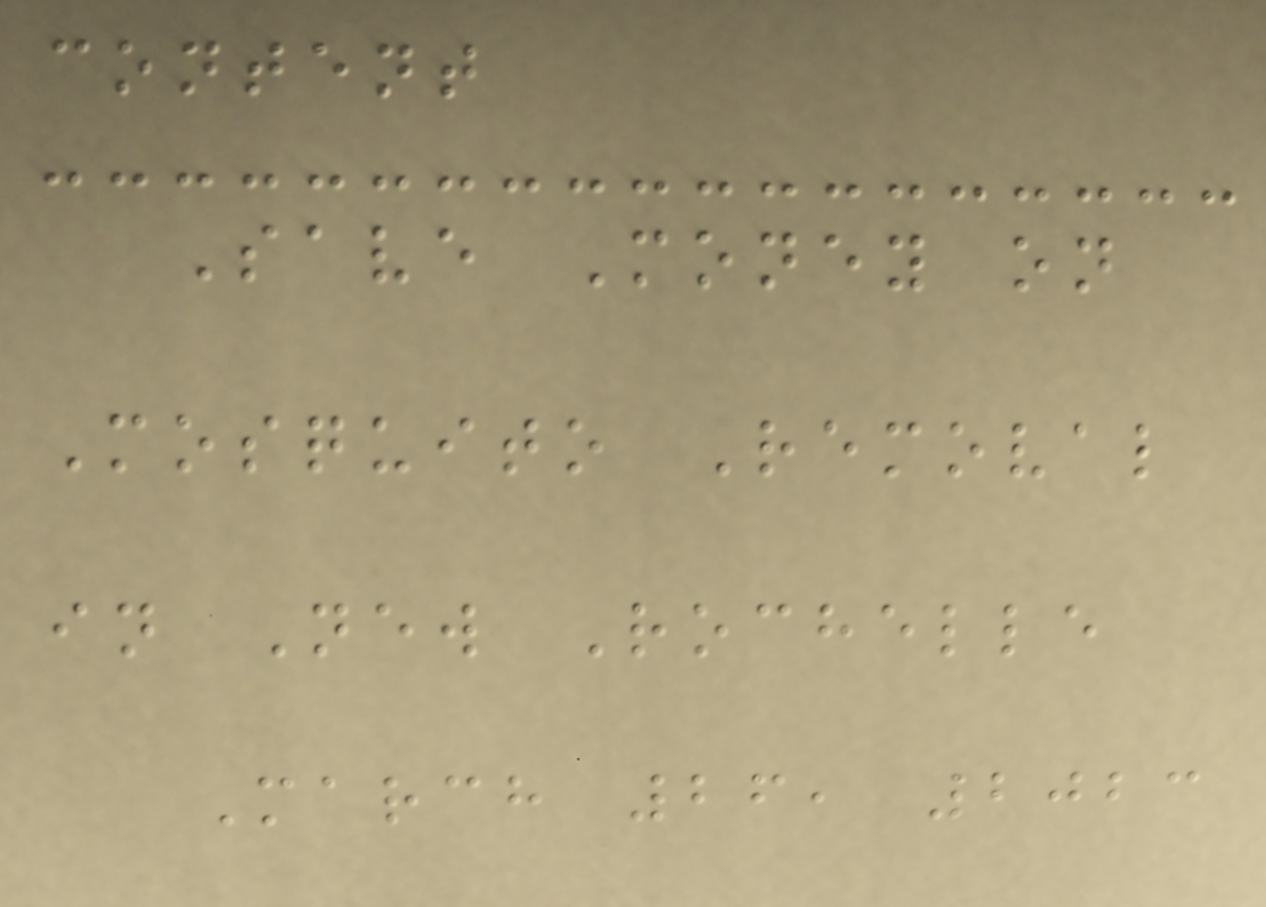content
Save Money on
Mosquito Removal
in New Rochelle
March 26, 2023
